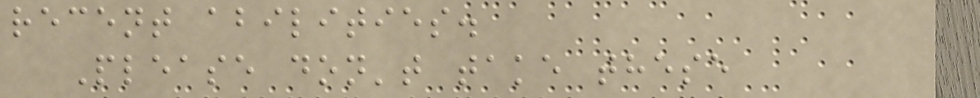recent abilities.
Please don't take these
